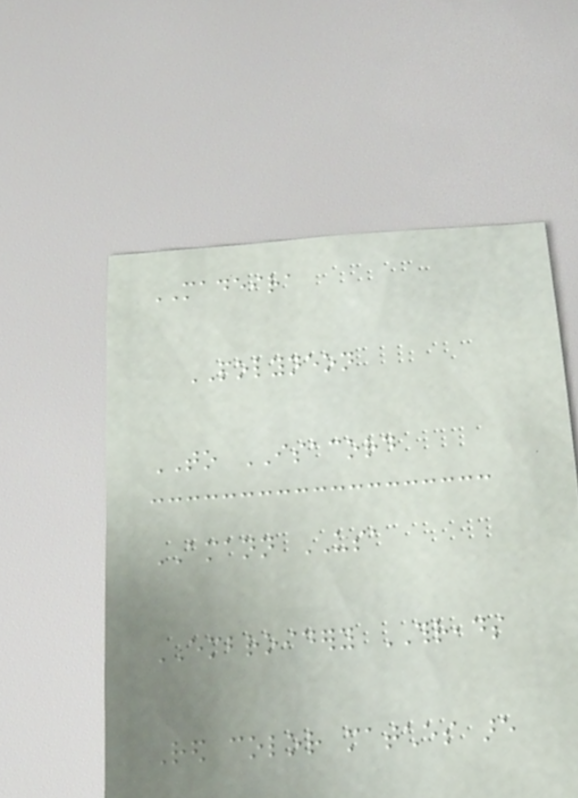MADEIRA
POLYNEON
TO ISACORD
AMANN USA
EMBROIDERY THREADS
Red color matches are
